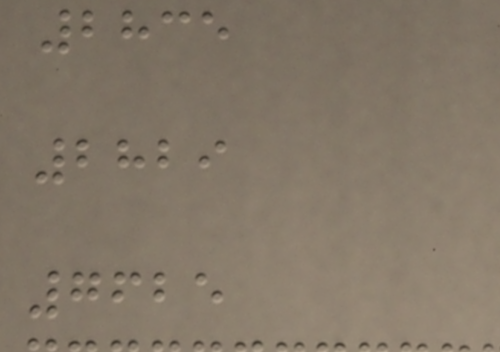2835
2829
7625
